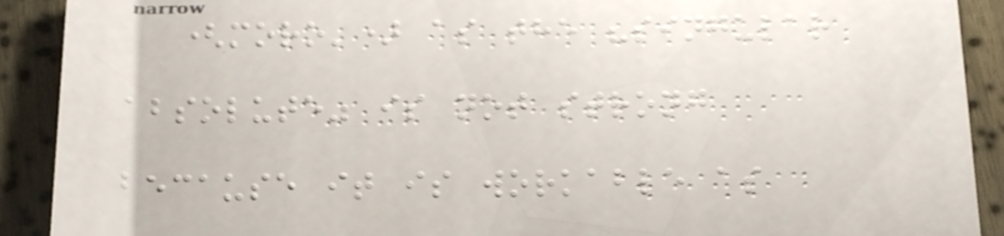(moro') as the "singular
absolute" is not strong
because it is workable as
